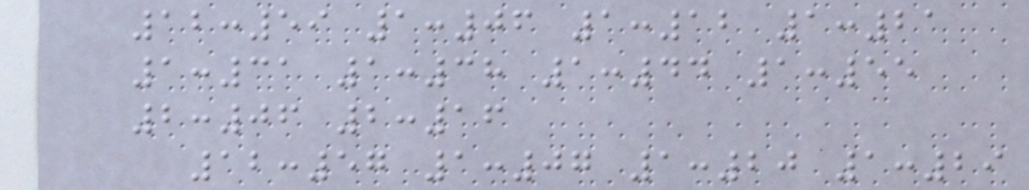12:59 1:06 1:12 1:21
1:31 1:38 1:44 1:55
2:06 2:16
12:57 1:07 1:20 1:29
